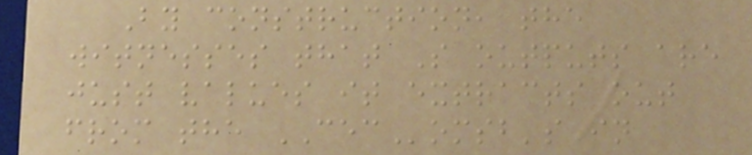By construction, the
witnesses that S outputs are
just values it extracts out
from the CEComsb's in
